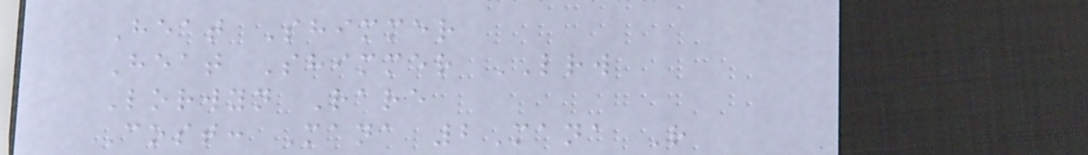Heat Shimmer
Heat Shimmer LRW
Lorwyn Rare
Cost: Mana 2Mana R
